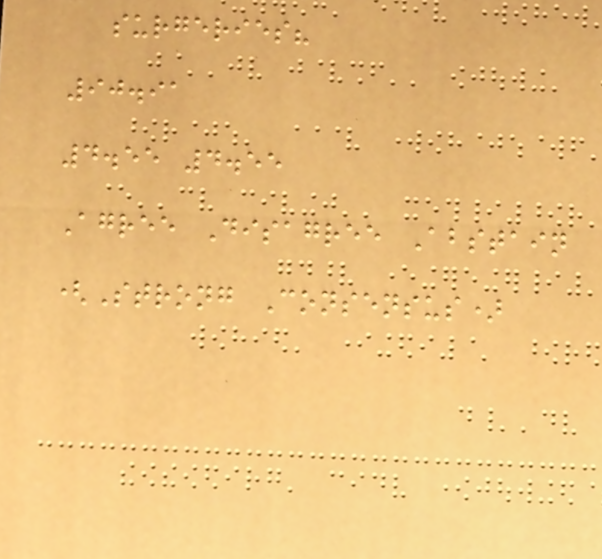surgeries?
90.91
4.55 4.55
Agree Disagree Abstain
(Strong Consensus)
